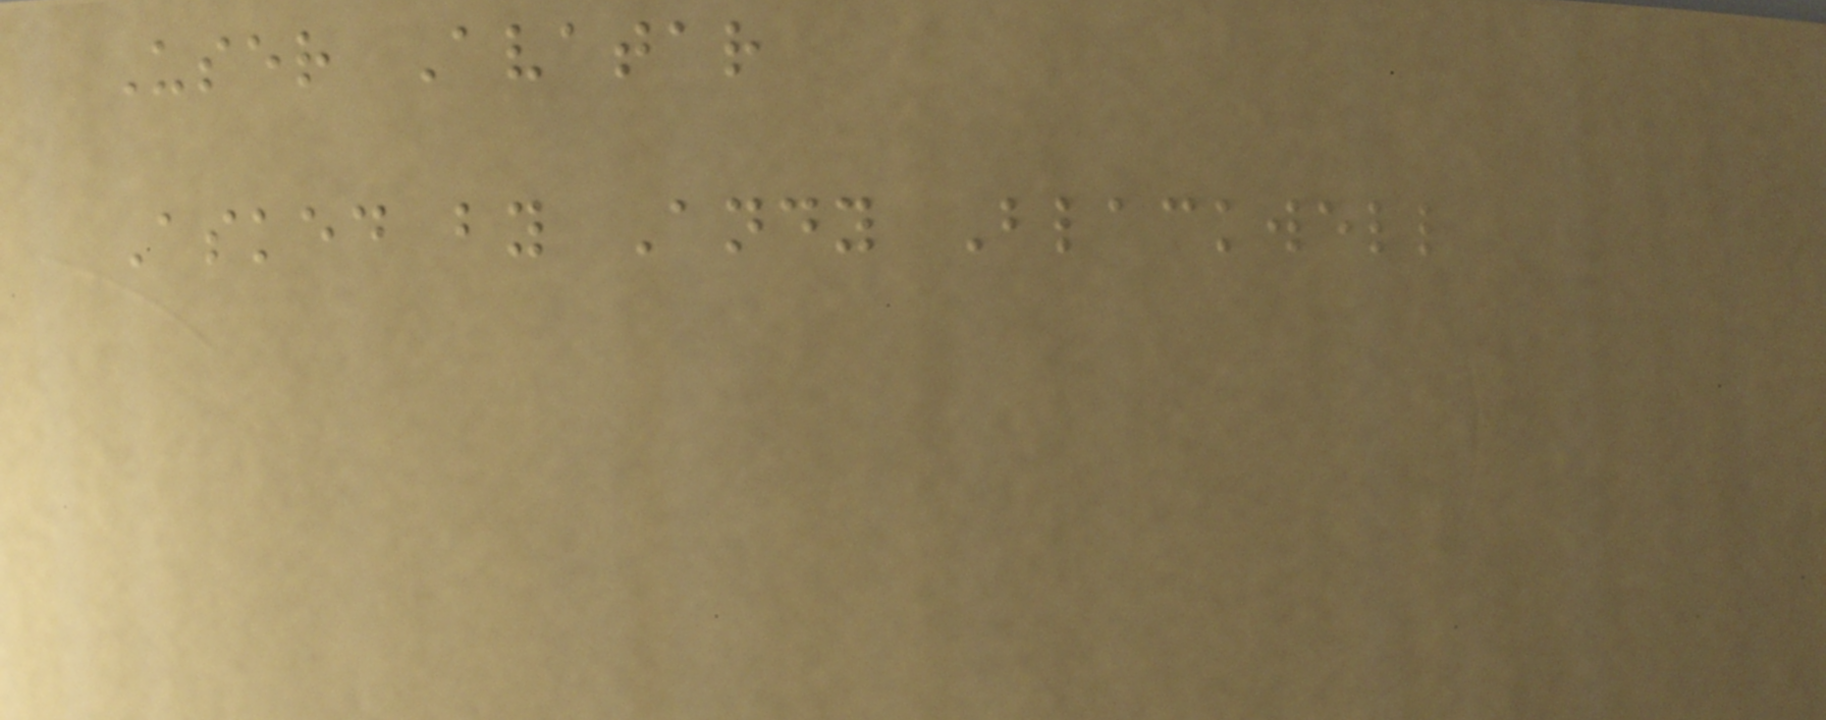User Avatar
Asked by Andy Blackwell
